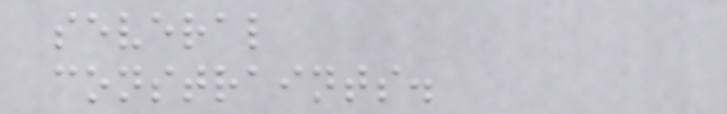several
constraints.
